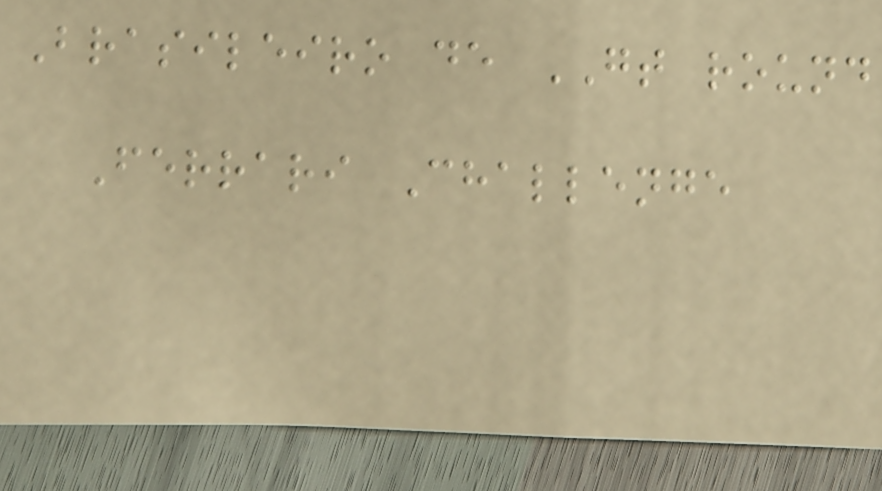Brasileiro de GT round
Ferrari Challenge
